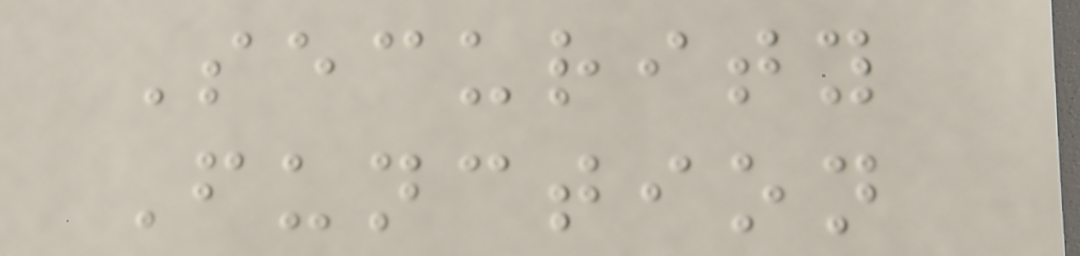Security
Function
